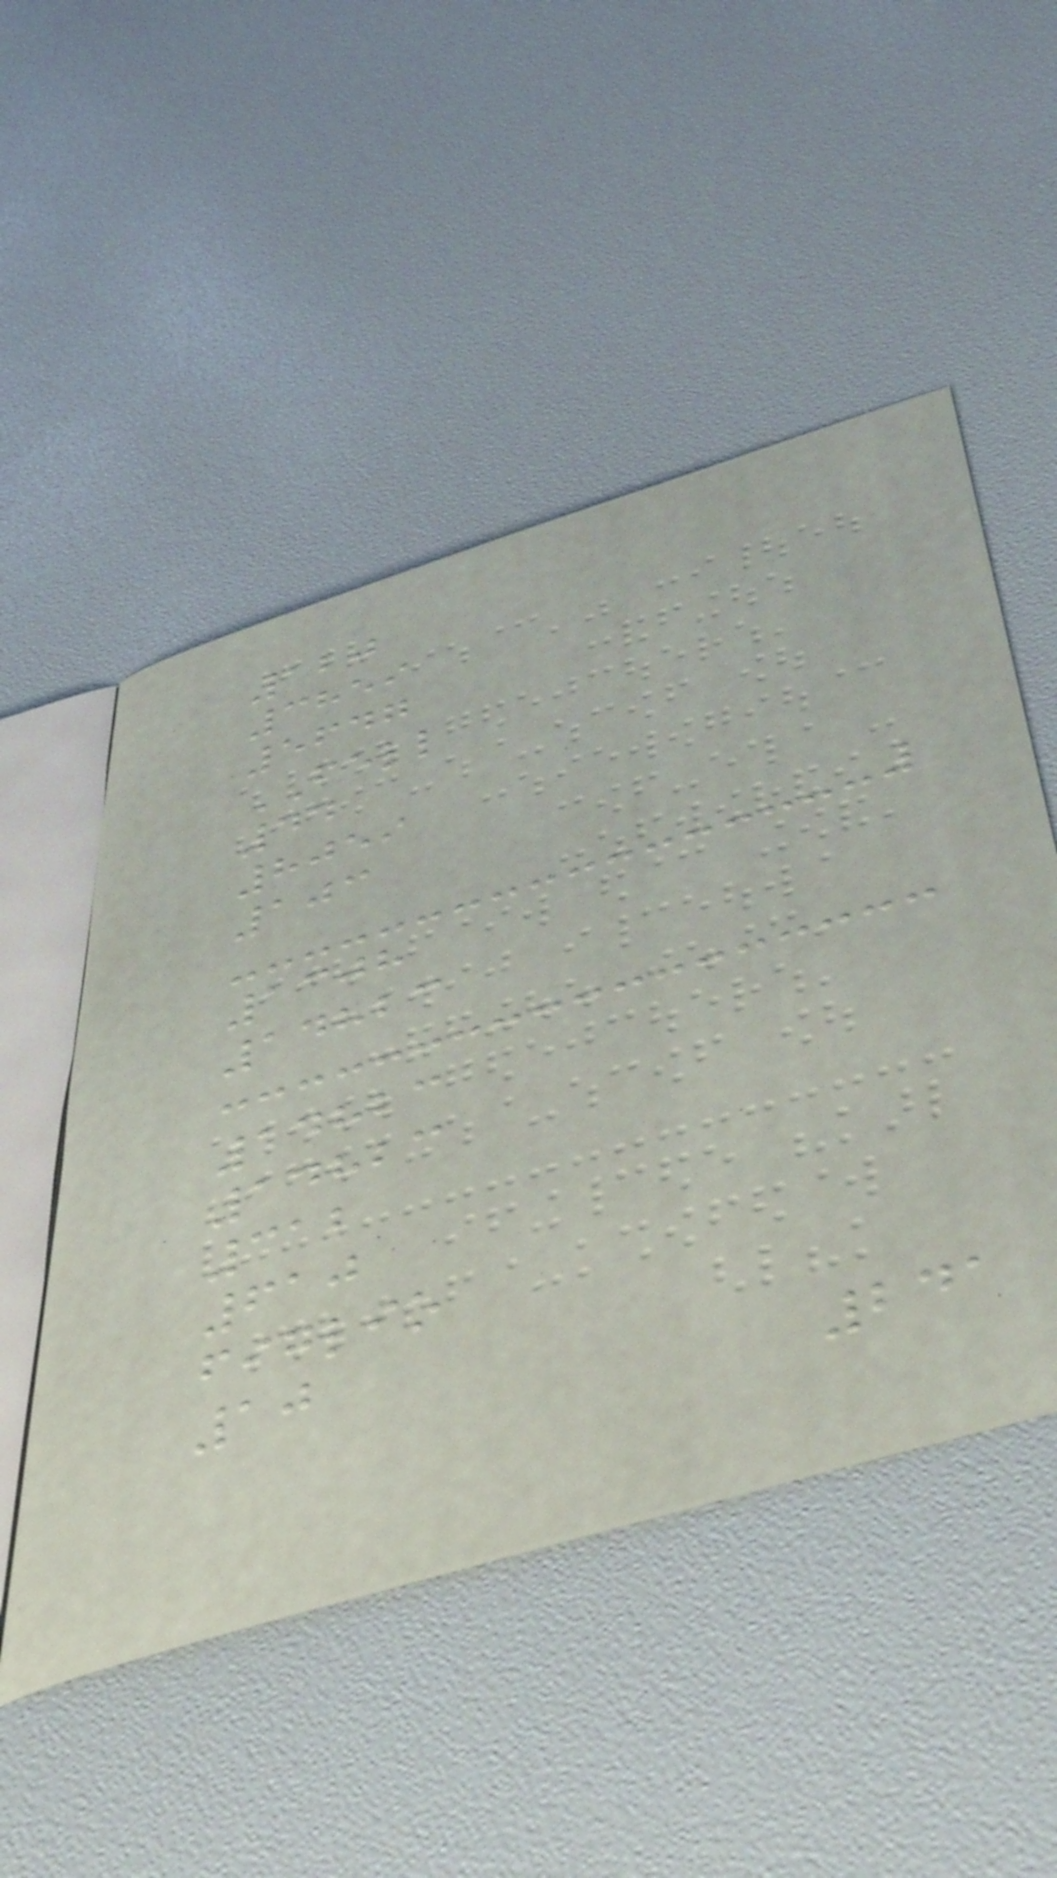120
3859
5647
FELL
44
8059
103
1308
14823
14823
14823
312
610
figlio
10
241
